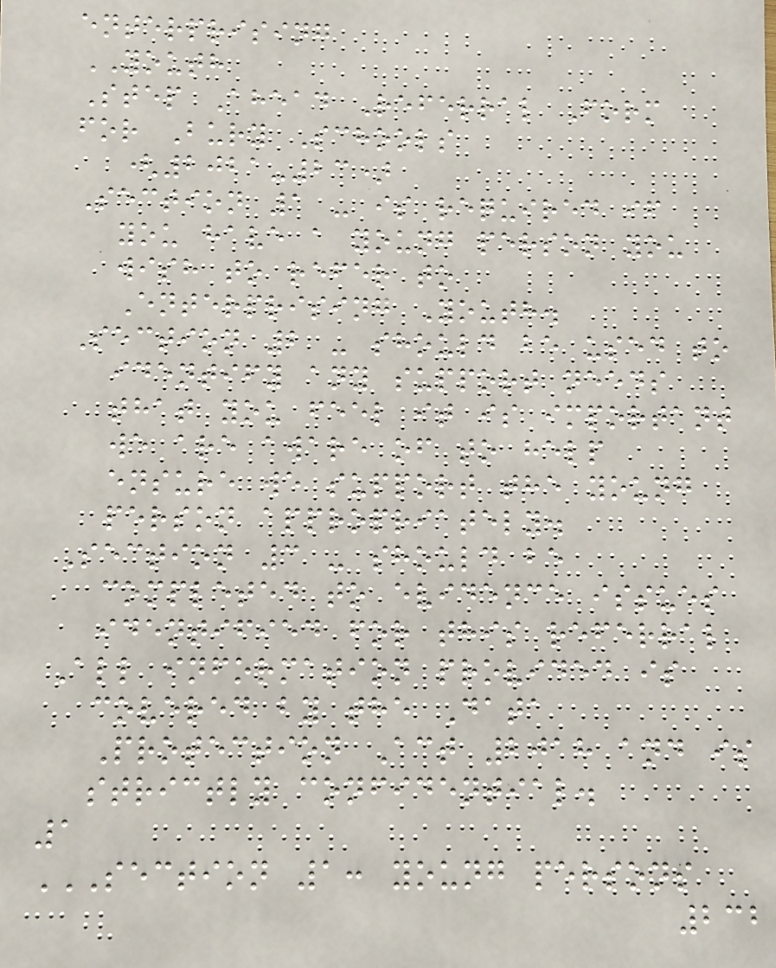enterprising
YOUTH
Step Ahead Referral Form
for Bury Schools
(2021-23)
Section 1 - is required if
you have a young person you
wish to refer to
Enterprising Youth.
Section 2 - should be used to
identify any support needs
that you feel it is important
we are aware of to help
ensure we support the young
person appropriately.
Section 3 - should be
completed to evidence issues
identified for this referral
All information provided is
covered by the Data
Protection Act 2018 and is
strictly confidential.
1
SECTION 1: YOUNG PERSONS
232
